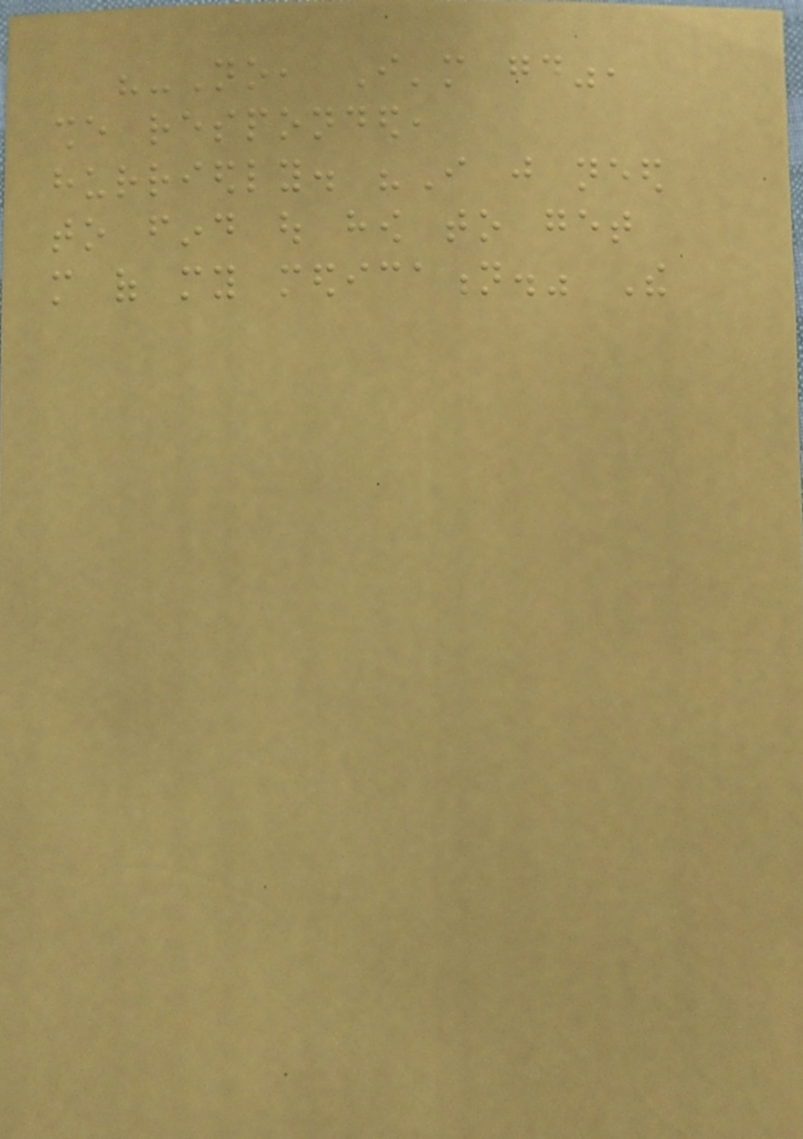"-No, I'm good",
she responded,
hurriedly. "I just need
to find out how to get
more of my medication." The
